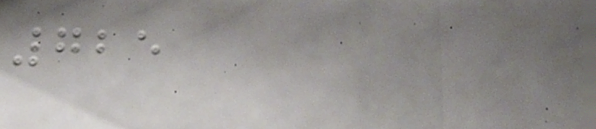725
